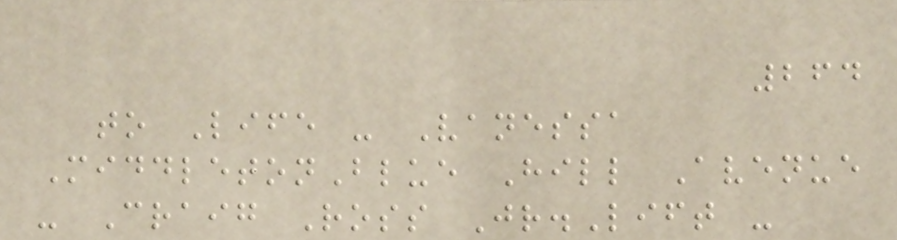264
to Life - Vanessa
MiddletonBlue Hill Avenue
- Craig Ross Jr.Lift -
